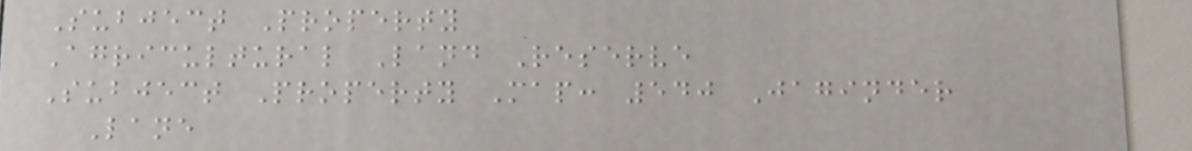Subject Property
Agricultural Land Reserve
Subject Property Map: 540 Jaginder
Lane
